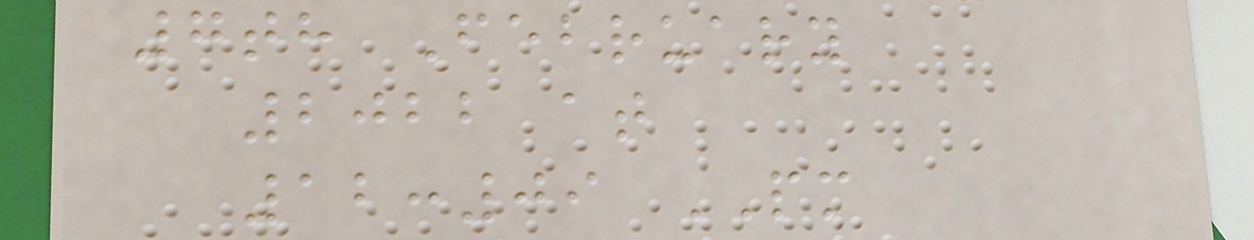7th February
2022 at
12:09 PM
